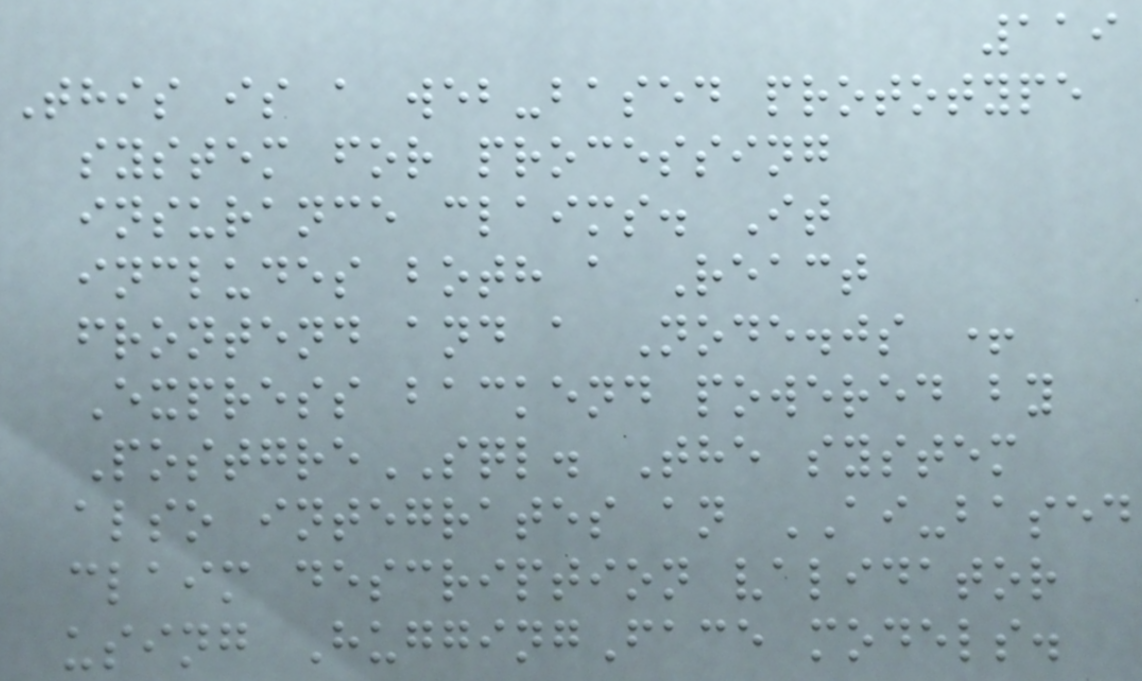119
This is a web-based prototype
system for processing
insurance claims. It
includes both a React
frontend and a Node.js +
Express backend powered by
PostgreSQL. The system
also integrates an AI-based
claim description validator
using HuggingFace models.
